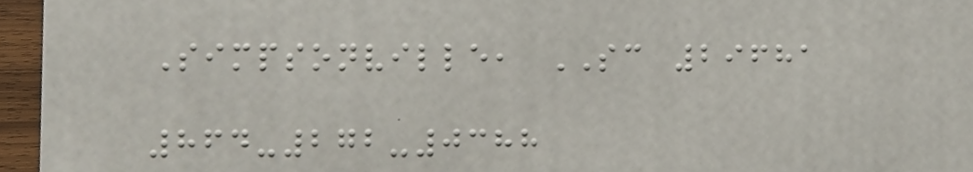Simpsonville, SC 29681
864-272-0388
